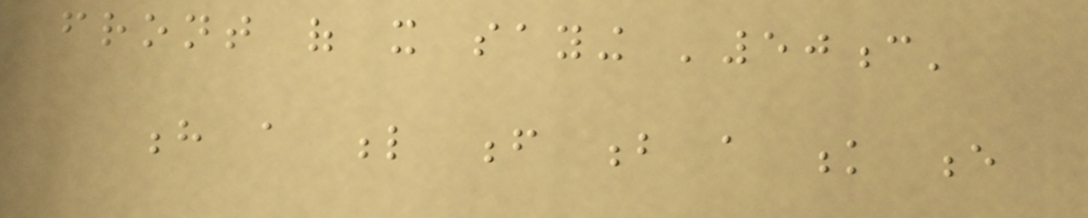front of it saying '50c'
h a l f b a k e
